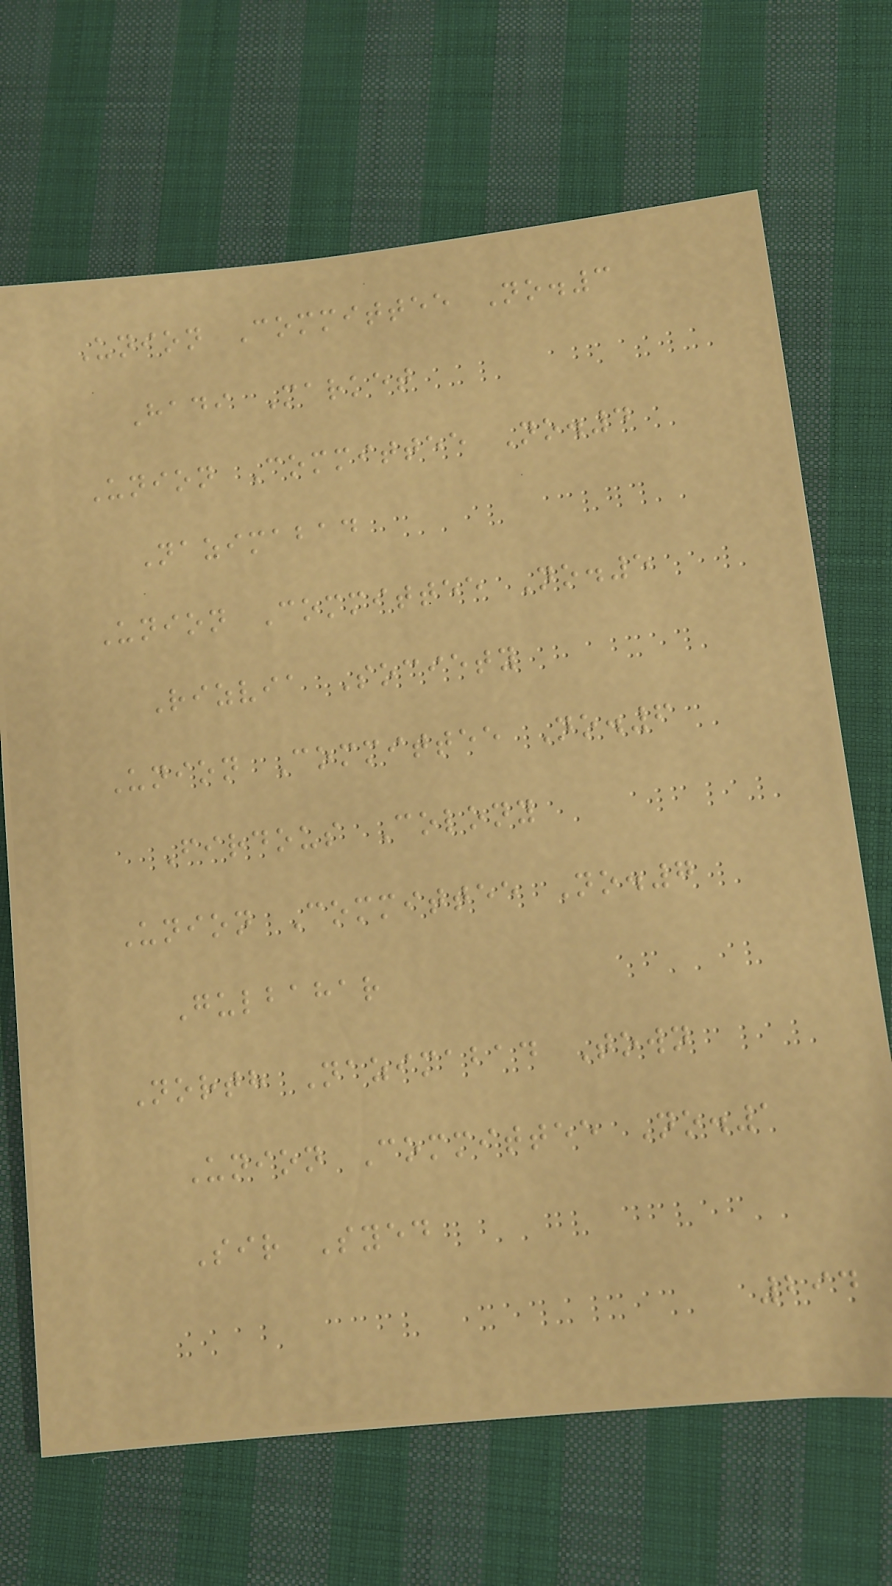Union Committee No.3
Hadi Market
Union Committee No.4
Nazimabad
Union Committee No.5
Rizvia Society
Union Committee No.6
Firdous Colony
Union Committee No.7
Gulbahar
North Nazimabad Town
Union Committee No.1
Sir Syed
294
